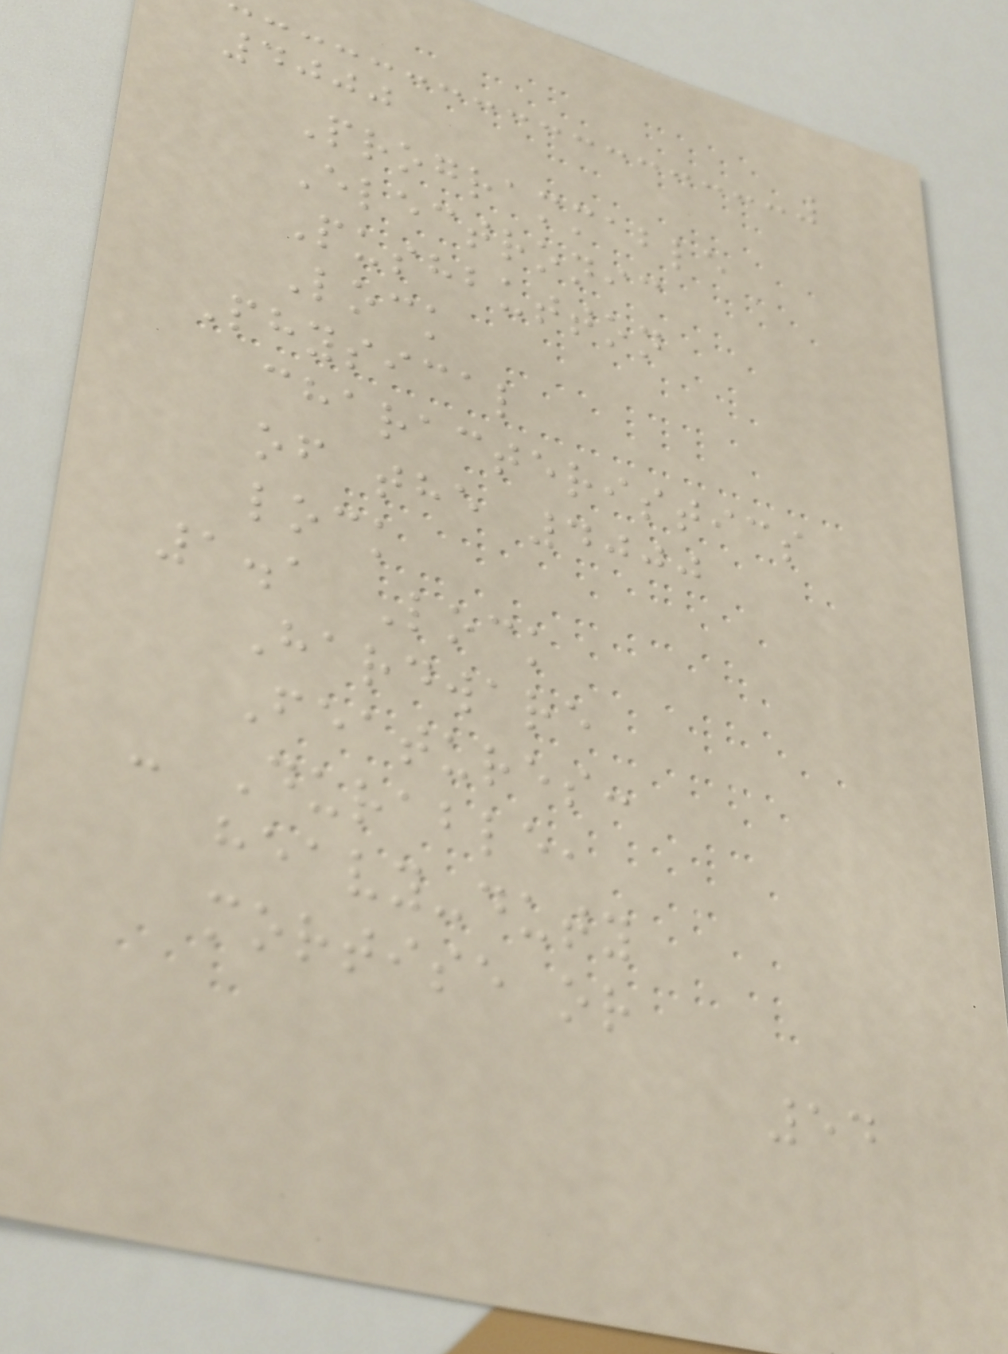4000
Programmable
Electronic
Pushbutton
Lock
Physical
characteristics
of the 4000
lock
1.1 Lock
Hardware
Features:
- Durable,
heavy-duty
mortise or
54
